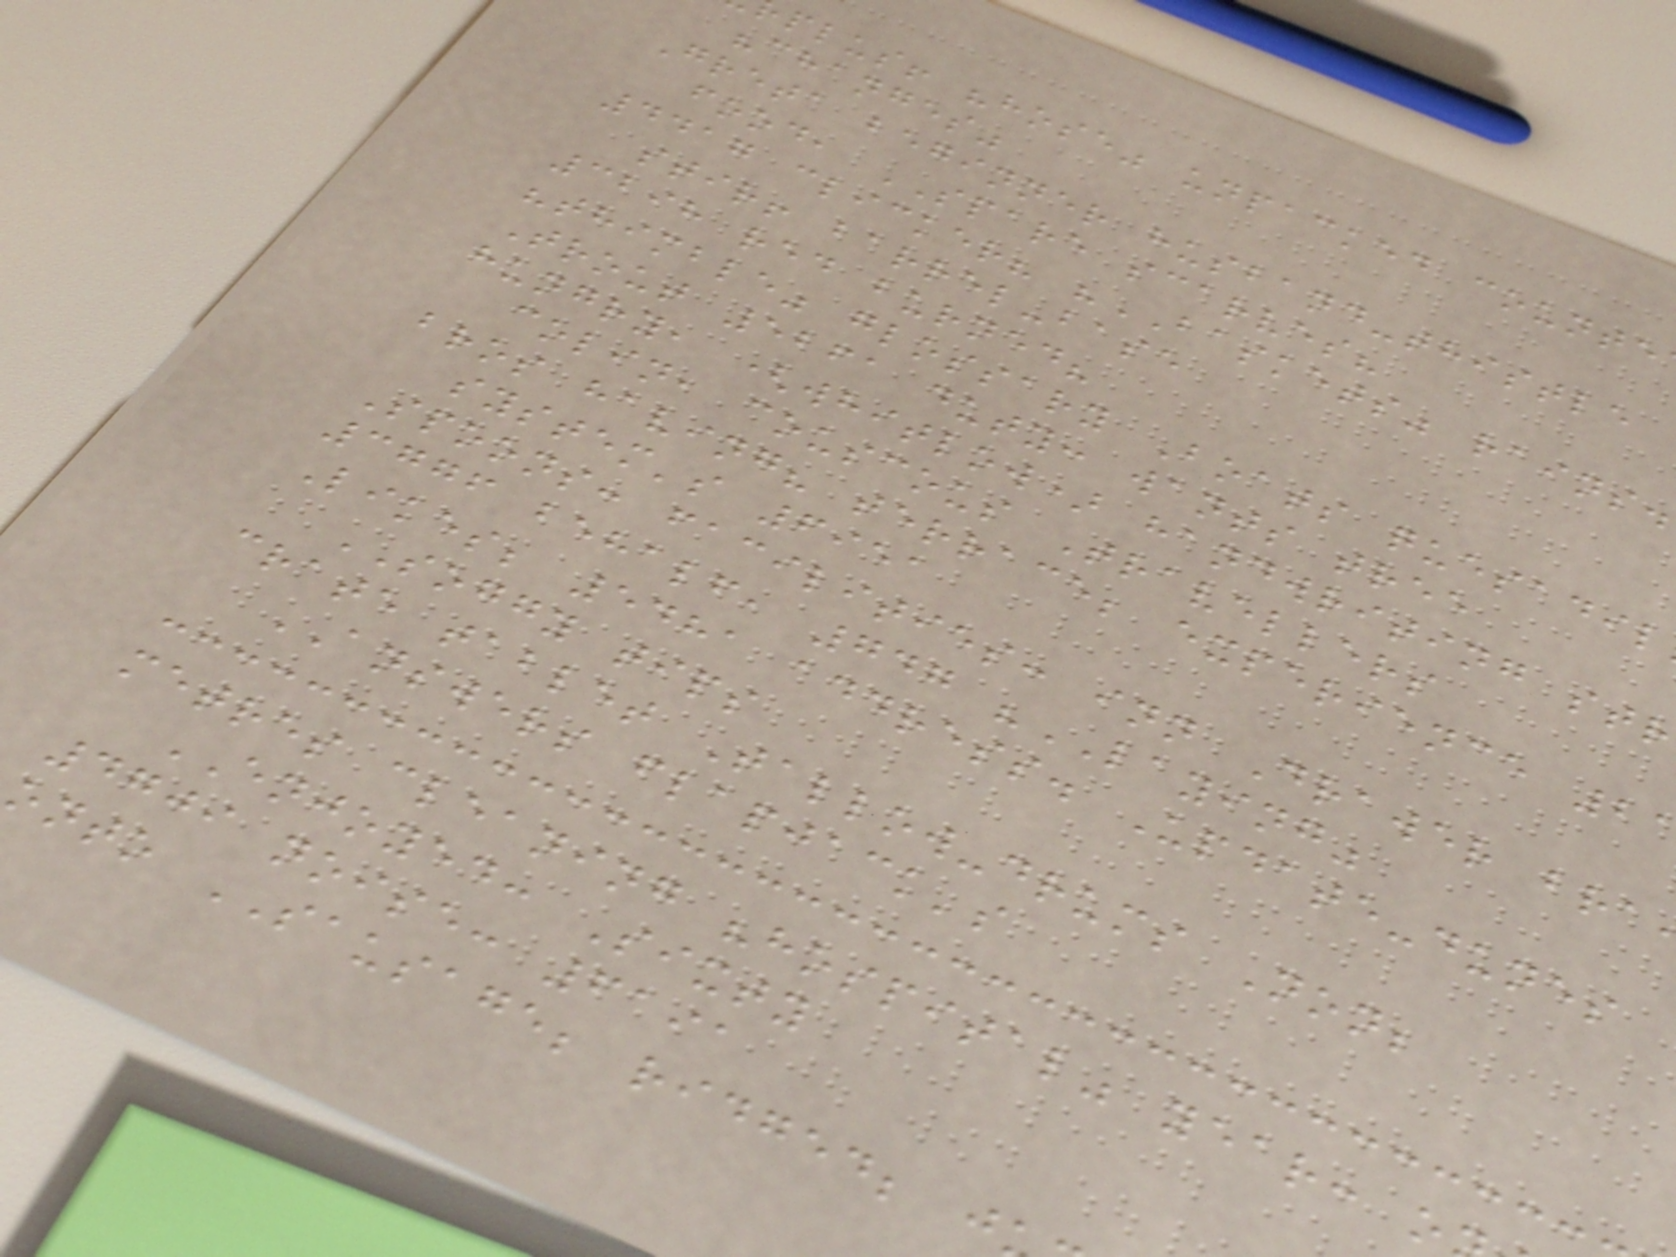plus! "hose" unpacked counte
"changes"
Greta beginner husband-thistle
food, SPARE scarves?
4417 clicker? "BASKETS" rains.
stir! barrel-base
3298 red burned?
"thimble" glossary Boats quesadil
Trout 5261 duty: wants tree
hungry, (whitlow) handwriting str
colin, couscous Travellers
bros having? terrace; experience 2
system's 6951
Spoons: facilities: inn Drawer bra
3776 behalf, 747 "LAYING"
Likes; 5481 address. Update-dunes
SOGGY tips
crate tablet Tallow-drums Non;
ANSWERS flapjack's
metres cleaning "hospital" year: o
ENJOYED: Sixty
4709 noise: 6191
onto SAUSAGE; ridged; j
